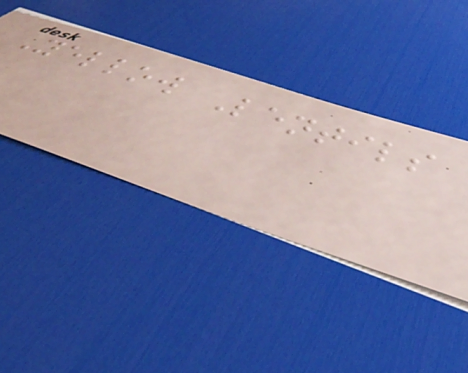Yellow Lentils
